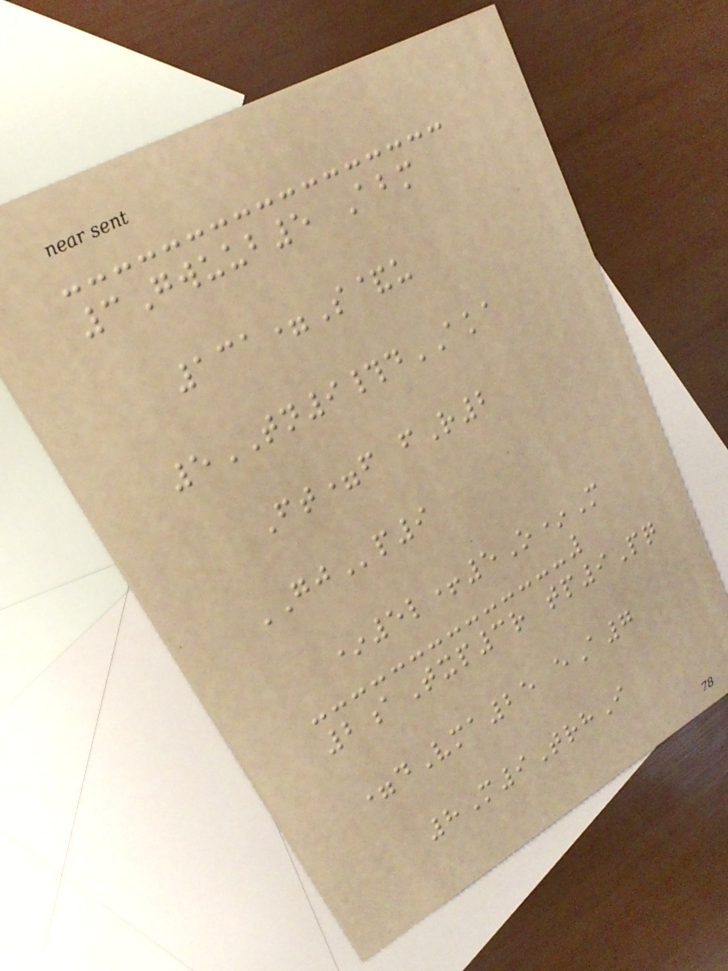3Gwuub5 Abm
131=S&u
5TN9#dAKA
Ft=f fR2
GJp9
*5l+5O*M
2aTxp3r tp9Pq
=dVma25 eA7
8M9TrhI
